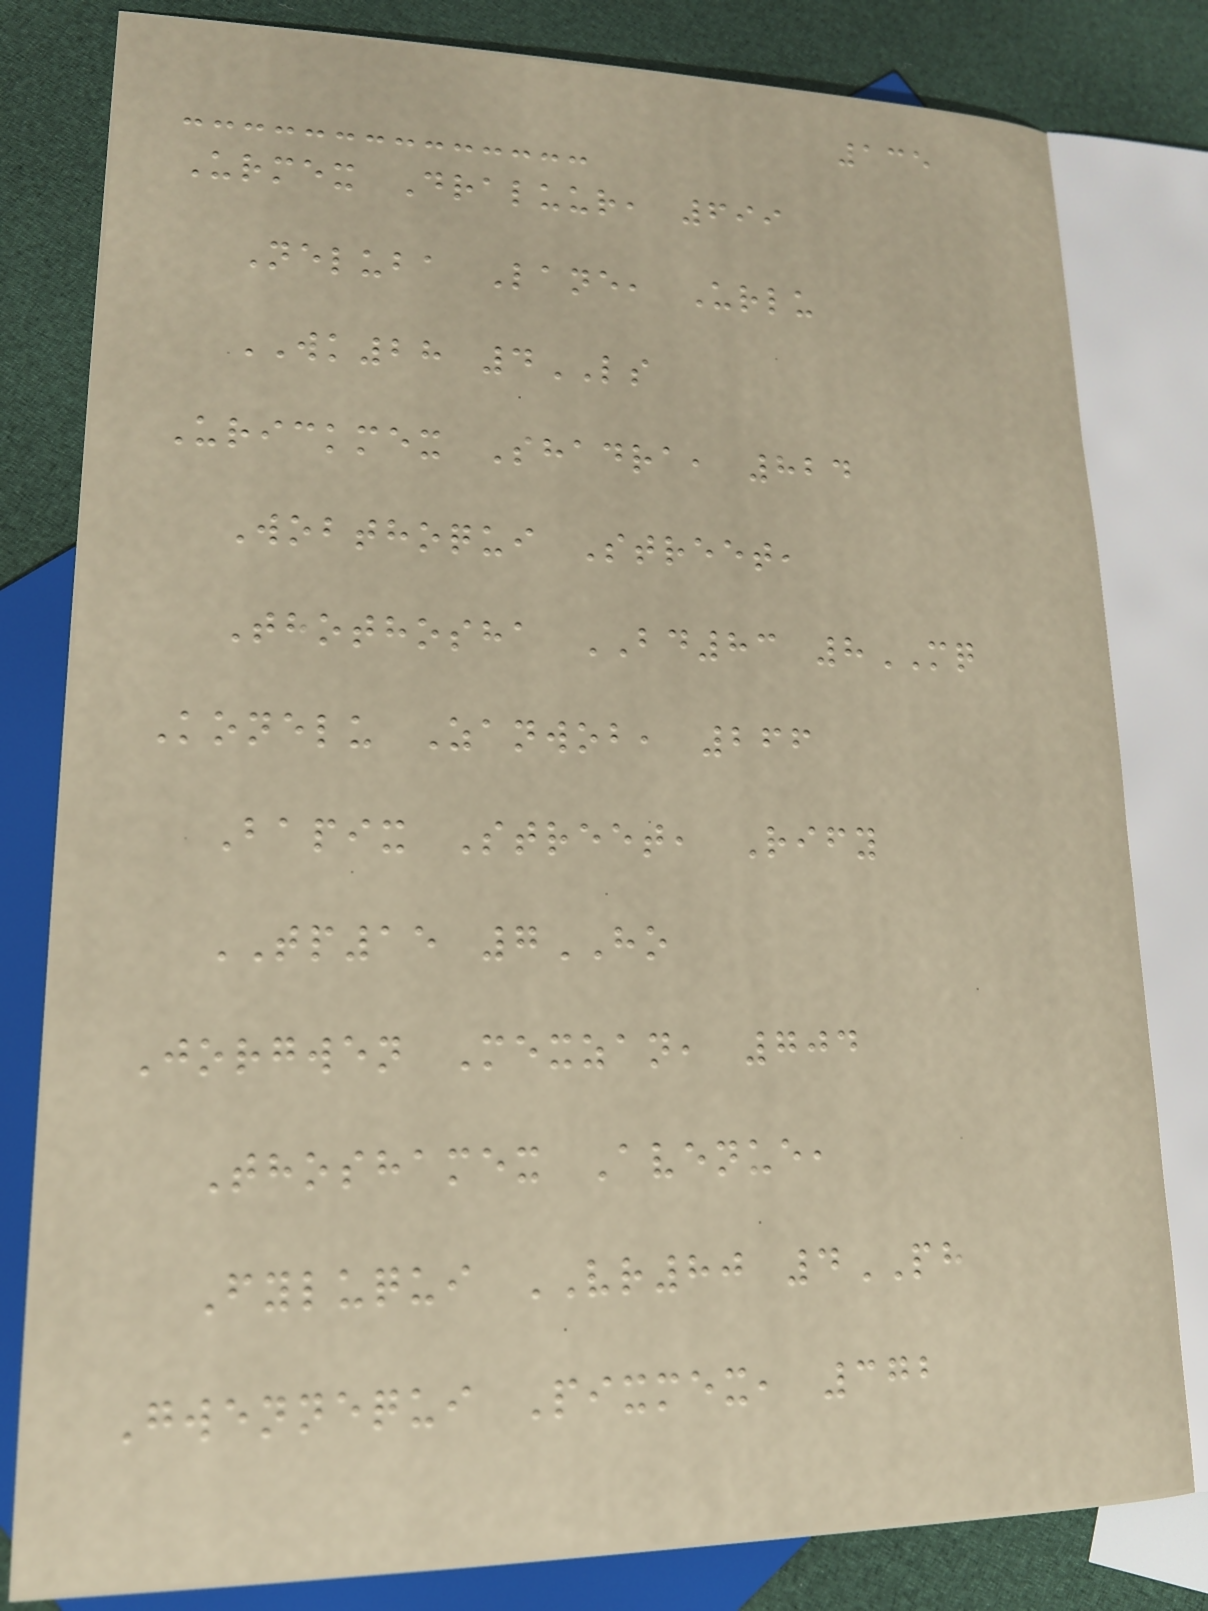135
Urmex Draluur, 699
Neluba Lane, Urlu
WK28 4LS
Urickmex Shadra, 824
Wobthoqui Street,
Thothosha BD83 8MQ
Konelu Zanwob, 266
Bapix Street, Rify
TP15 7HO
Jorgwen Mexzan, 704
Thoshamex Avenue,
Fyluqui VR80 4PH
Gwennequi Pixmex, 372
